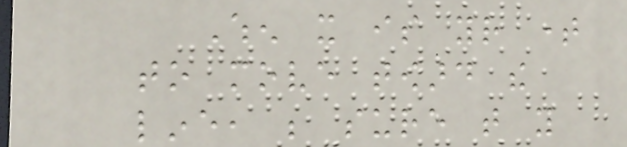When it is your time
to move toward the
line, be sure that you
